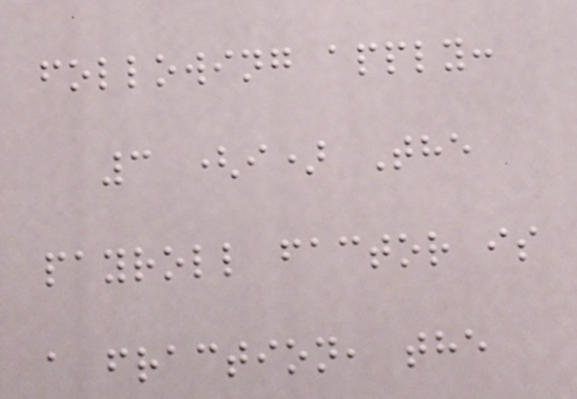following apply:
3 (i) The
payroll factor is
a fraction, the
